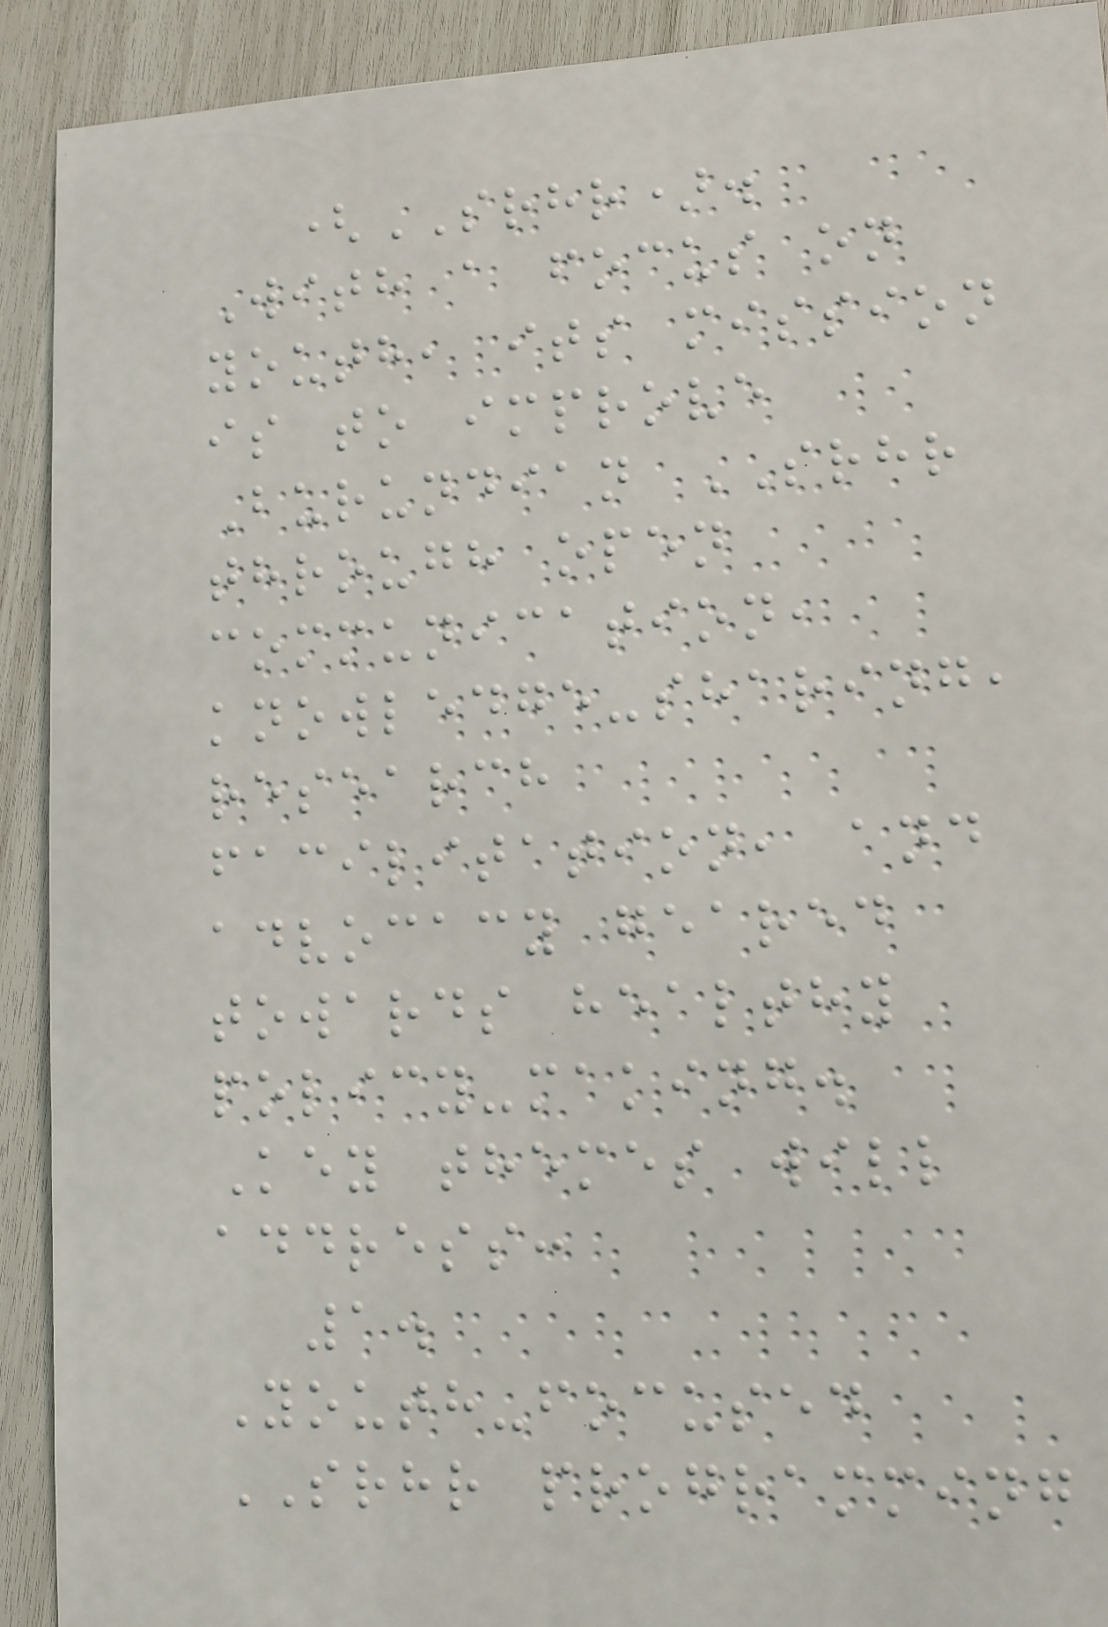(SRHR).
With a focus on
youth, its mission
is to improve
Burundian SRHR
through open
communication,
knowledge-sharing,
research
facilitation, and
advocacy geared
towards healthy
policy-making.
Key themes will
address:
1.
Youth-focused
SRHR programming
